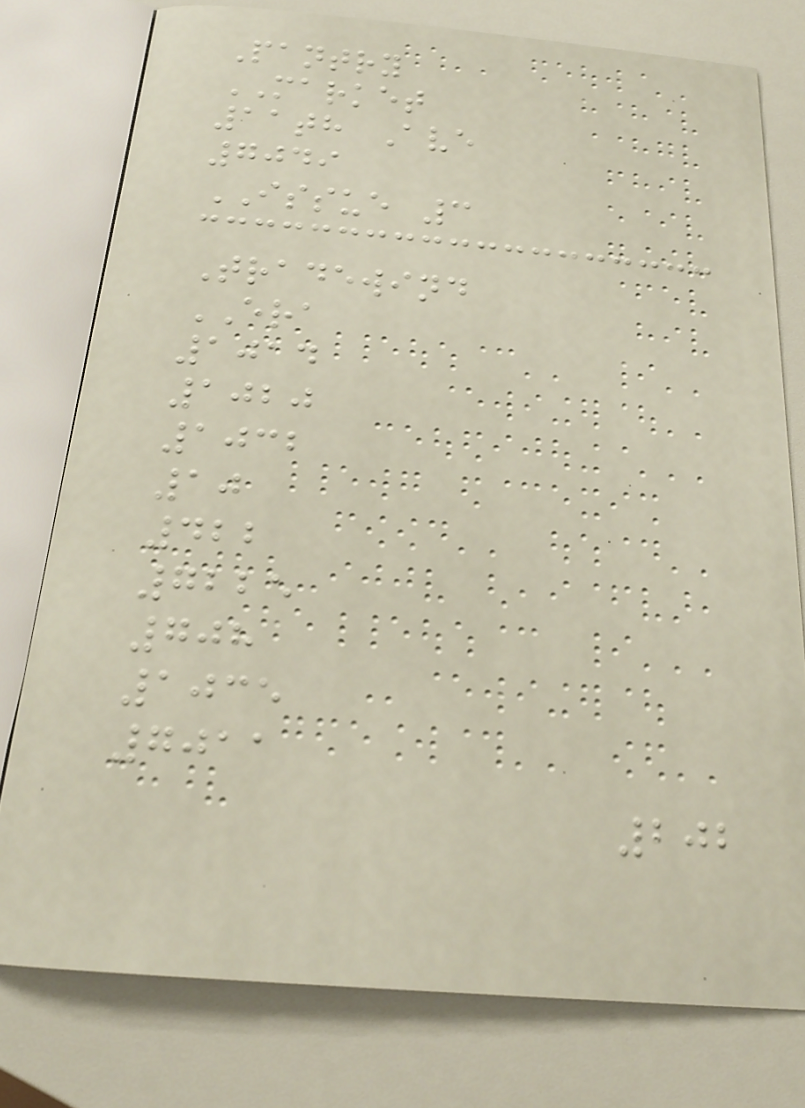Pantry
MARKET
11th Ave
7049
ISSUE 3
Tradewind
ERA
1014
1020
1032
10
422
7225
708
1035
7011
202
